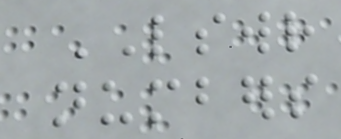LSWR
numbers
